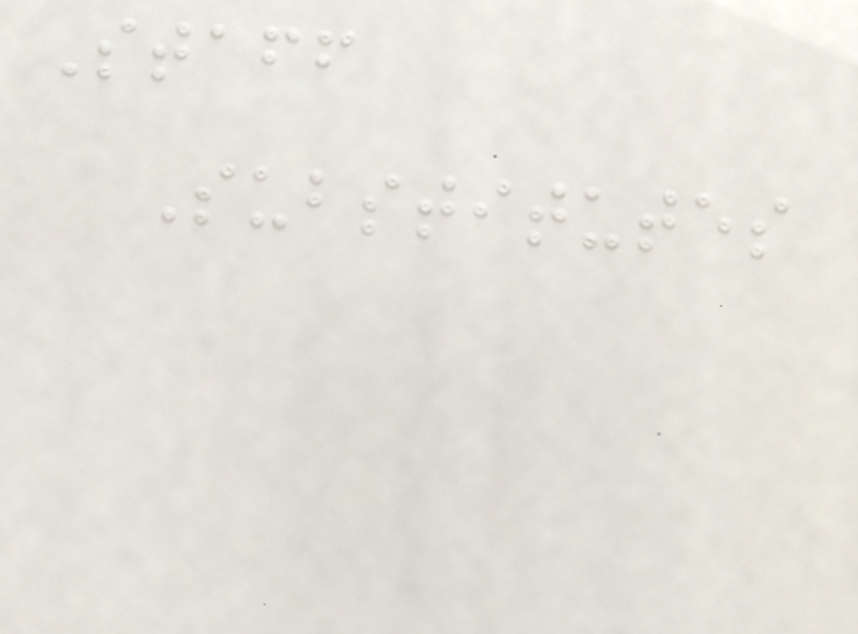Staff
Substitutes
